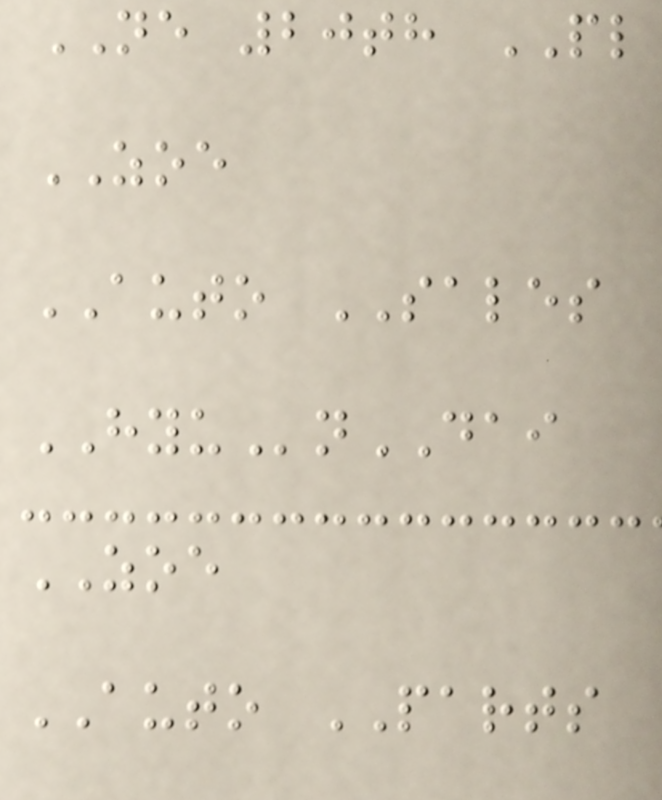NE 20th PL
ZOE
AUTO SALES
HYUnDAI
ZOE
AUTO PARTS
